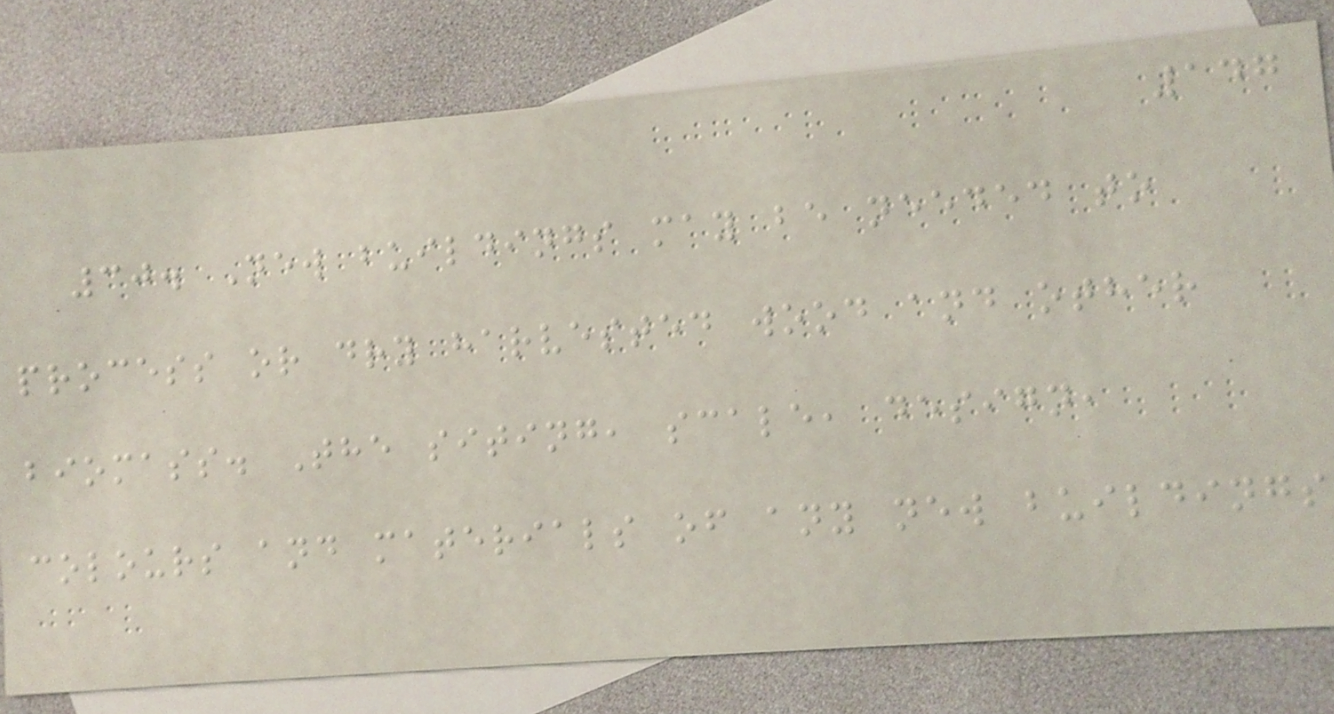147
30. New buildings may be needed to
process or dry harvested wood and other
biomass. The siting, scale, design,
colours and materials of any new buildings
